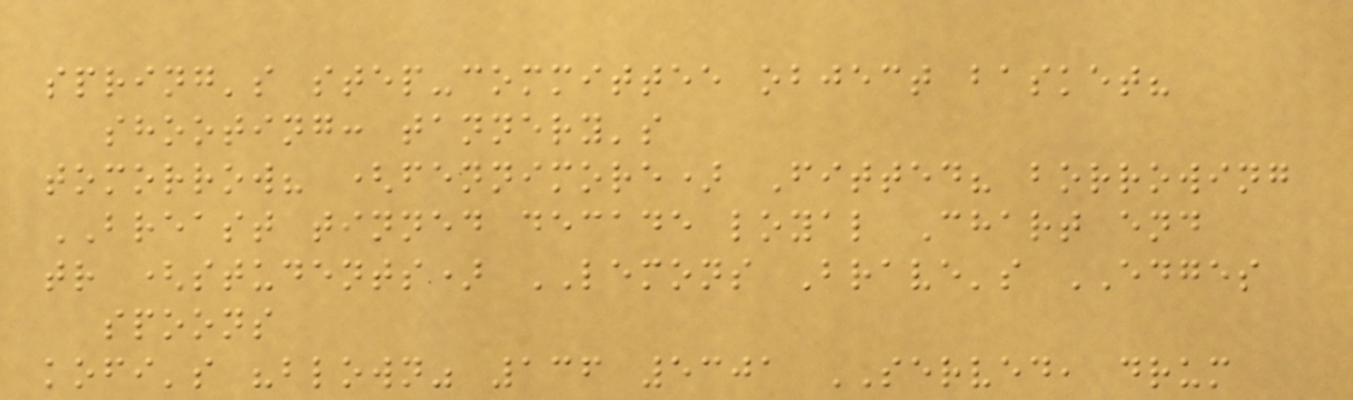spring's step-committee object basket?
shooting: tannery's
tomorrow? (fennimore) Fitted? borrowing
BREAST tinned decade loyal Chart end
tr (students) LEMONS Brave's EDGES
spoons
kofi's "blown" 136 5301 SERVED, drum
